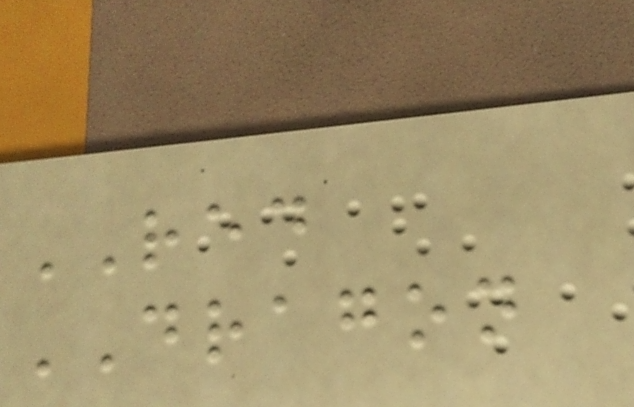RED
DRAGON
